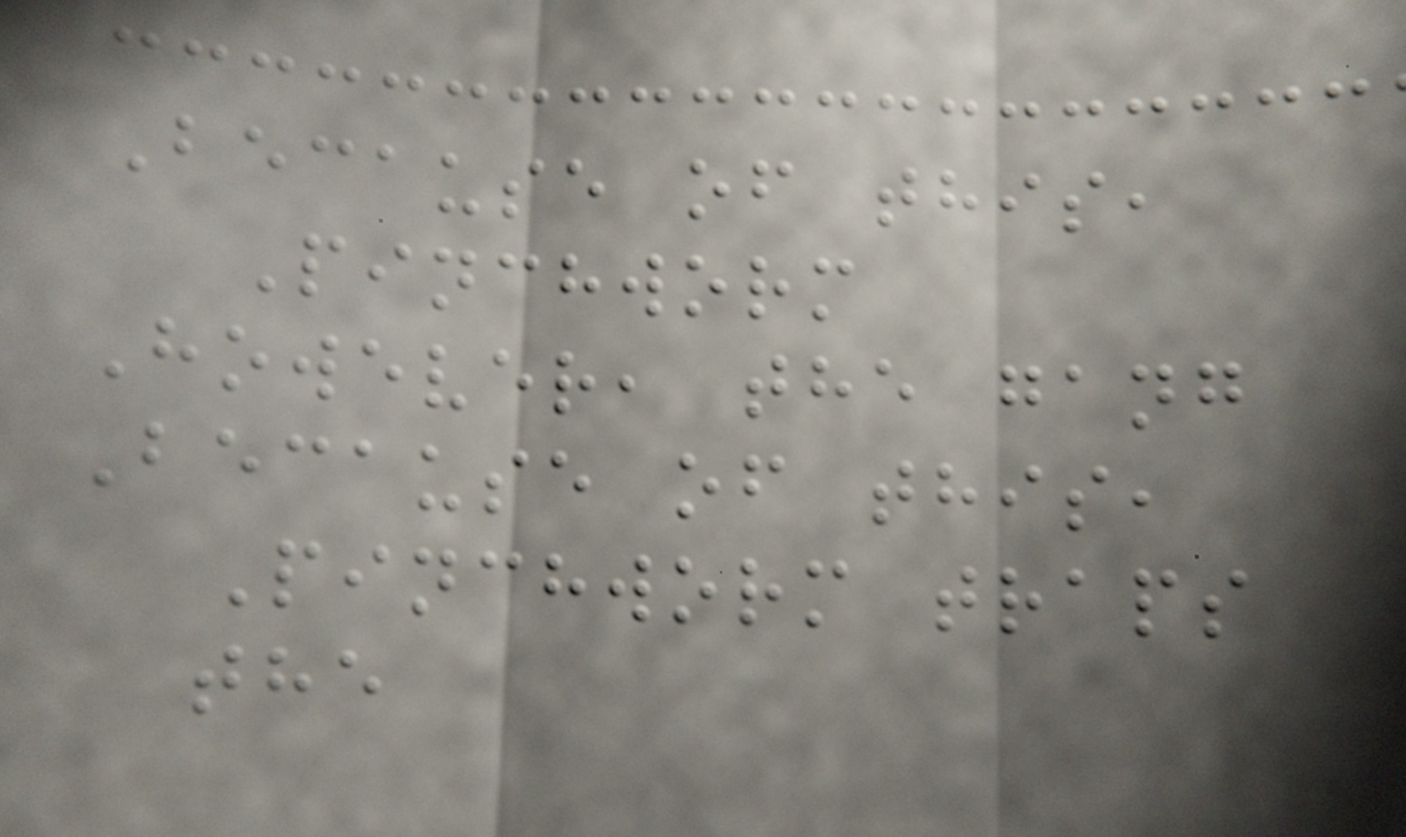Because of this,
Pinchworm
However, the gang
Because of this,
Pinchworm traps
the
